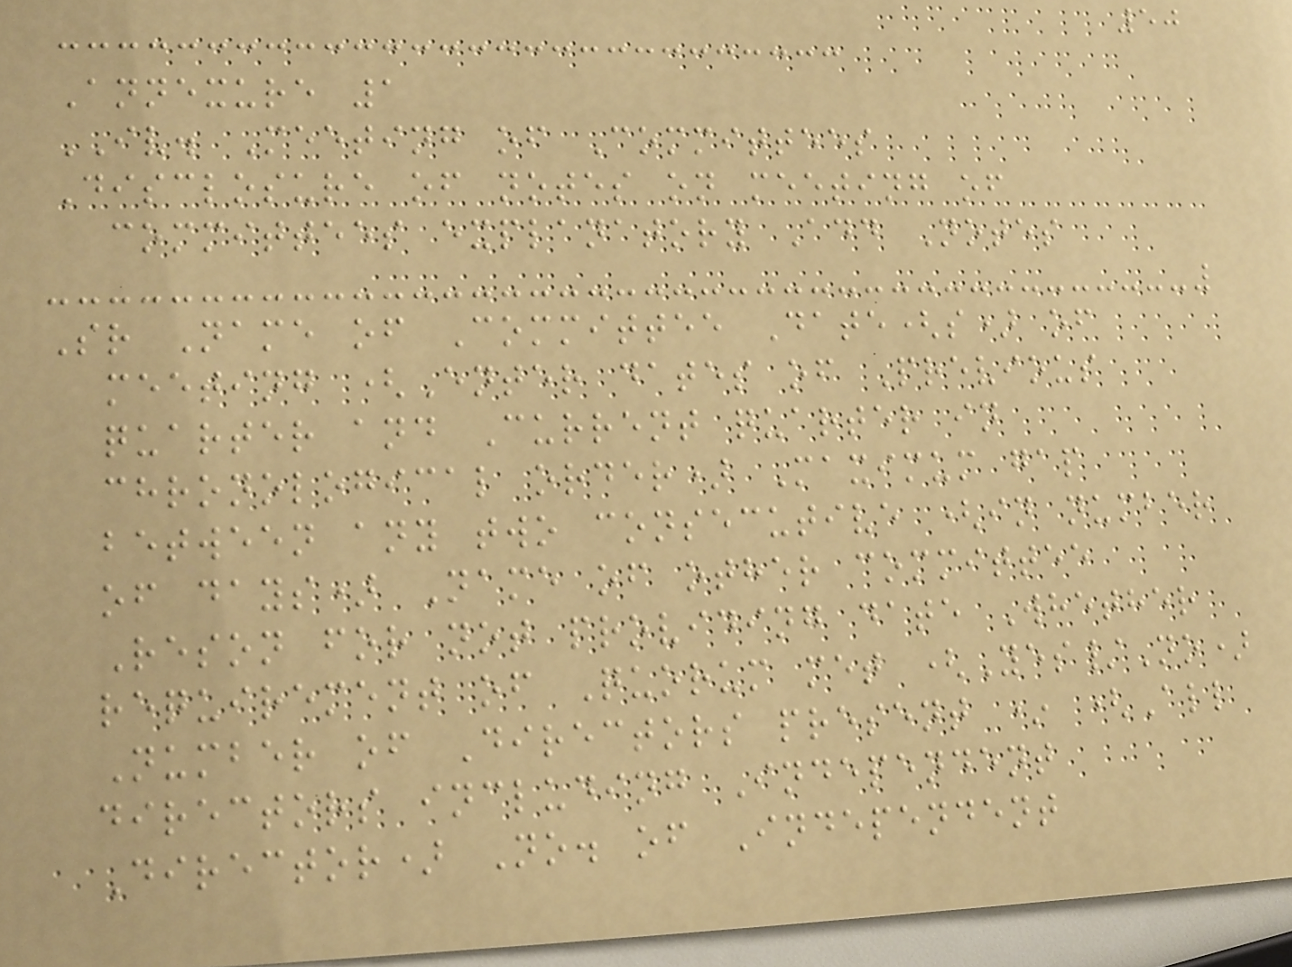50
Annexure 1
IV. Meeting of Committees
Disclosure of notes on meeting of
committees explanatory Add Notes
Sr Name of Committee Date(s) of
meeting (Enter dates of Previous
quarter and Current quarter in
chronological order) Maximum gap
between any two consecutive (in number
of days) Name of other committee
Reson for not providing date Whether
requirement of Quorum met (Yes/No)
Number of Directors present * (All
directors including Independent
Director) No. of Independent
